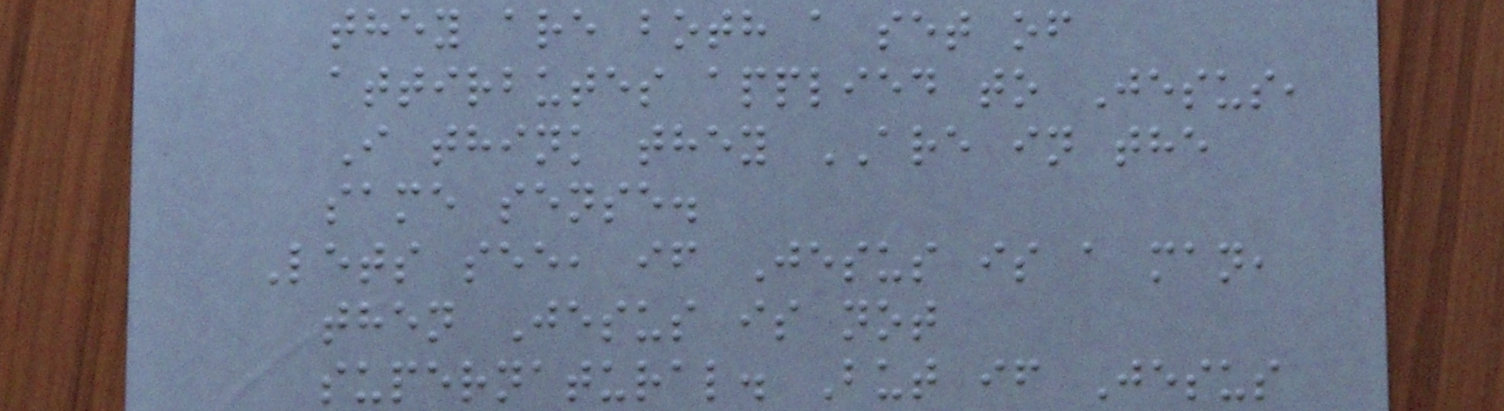they are both a set of
attirbutes applied to Jesus,
I think they ARE in the
same sense.
Lets see, if Jesus is a man,
then Jesus is not
supernatural. But if Jesus
